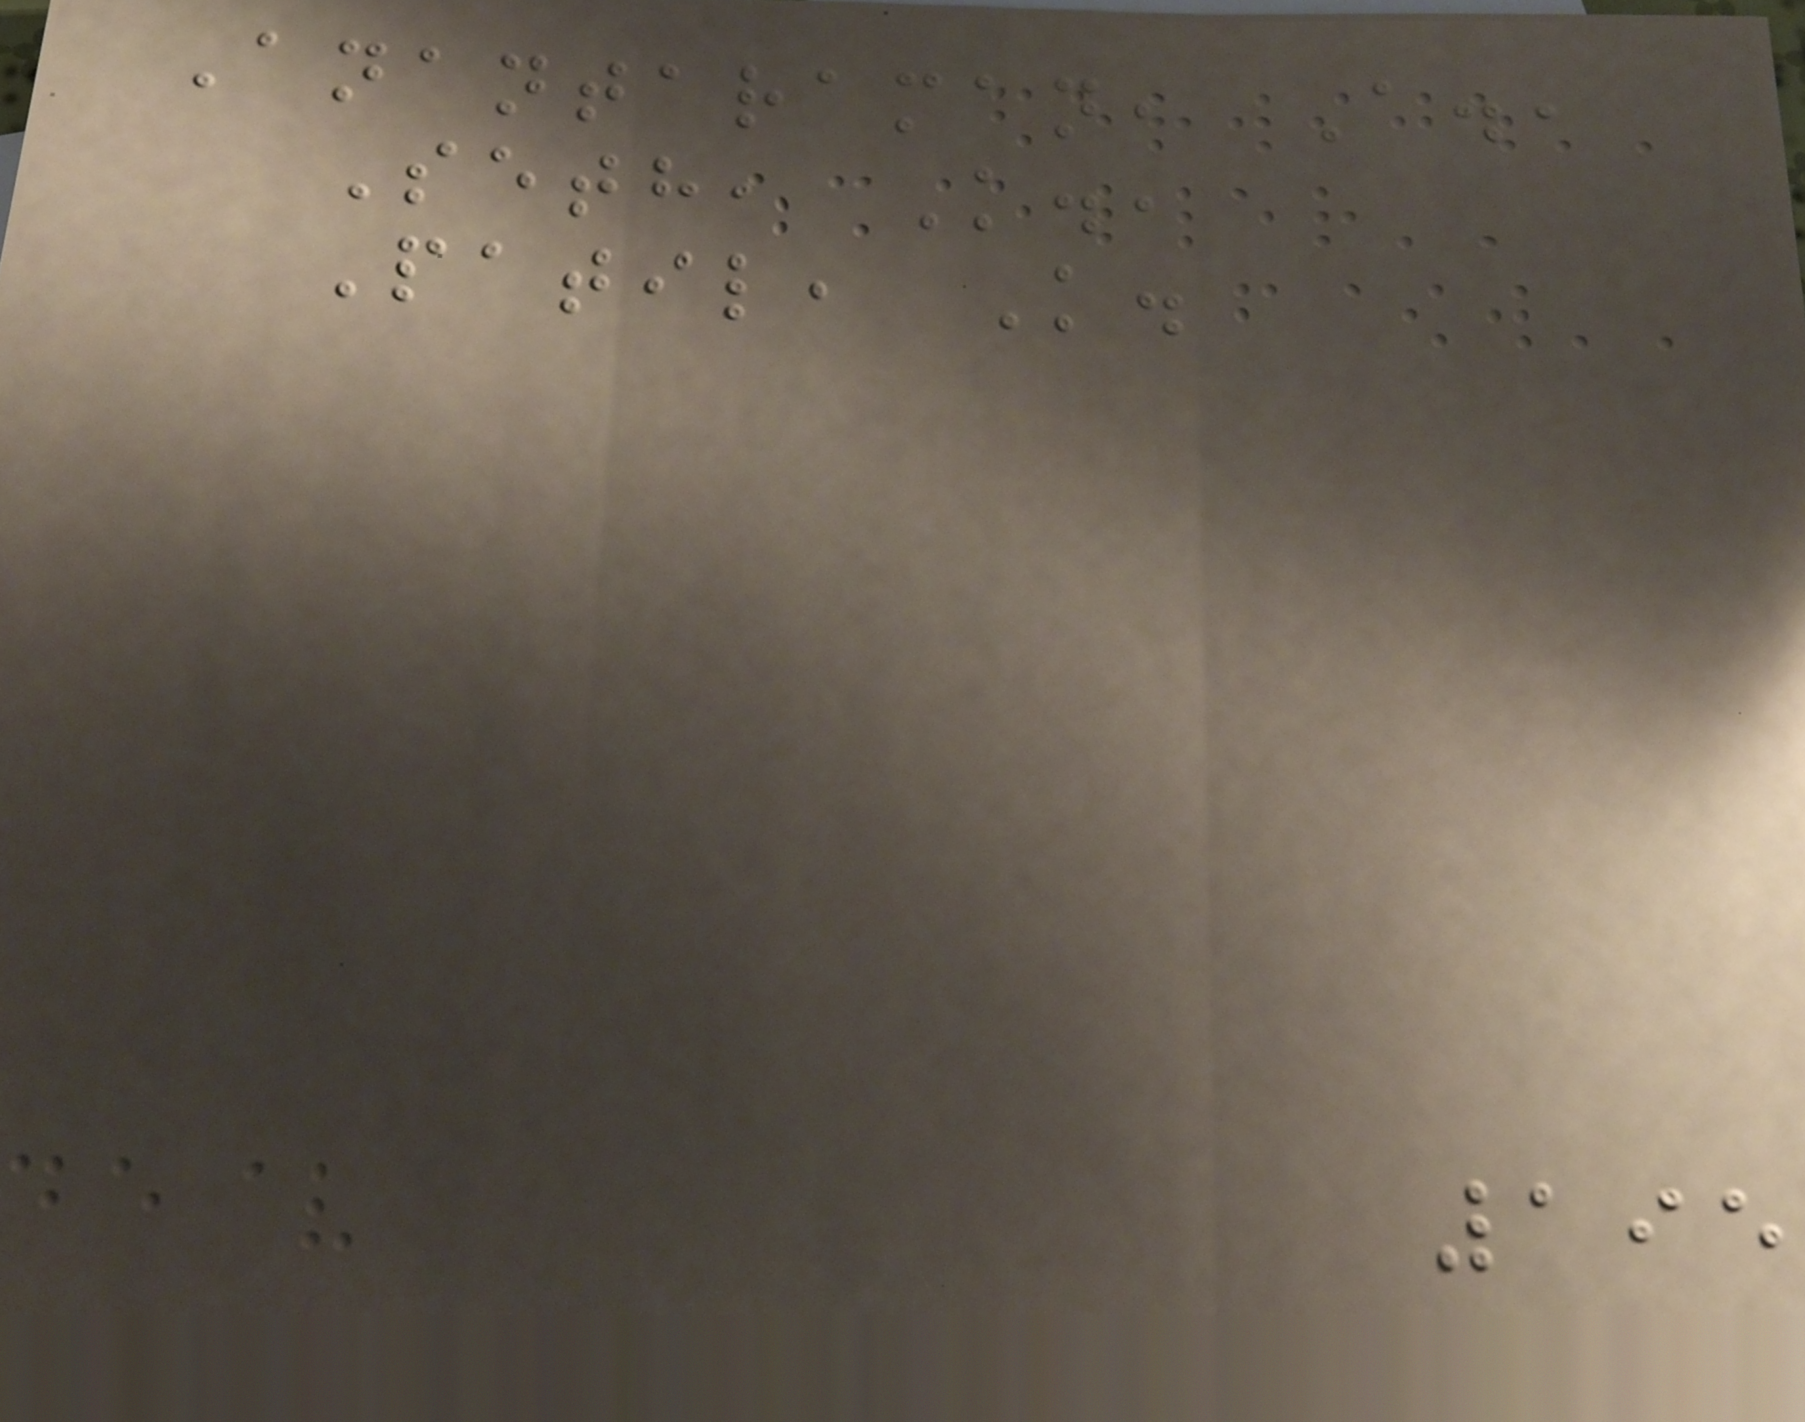Anantaraman, A.,
Seth, K.,
Patil, K.
195
